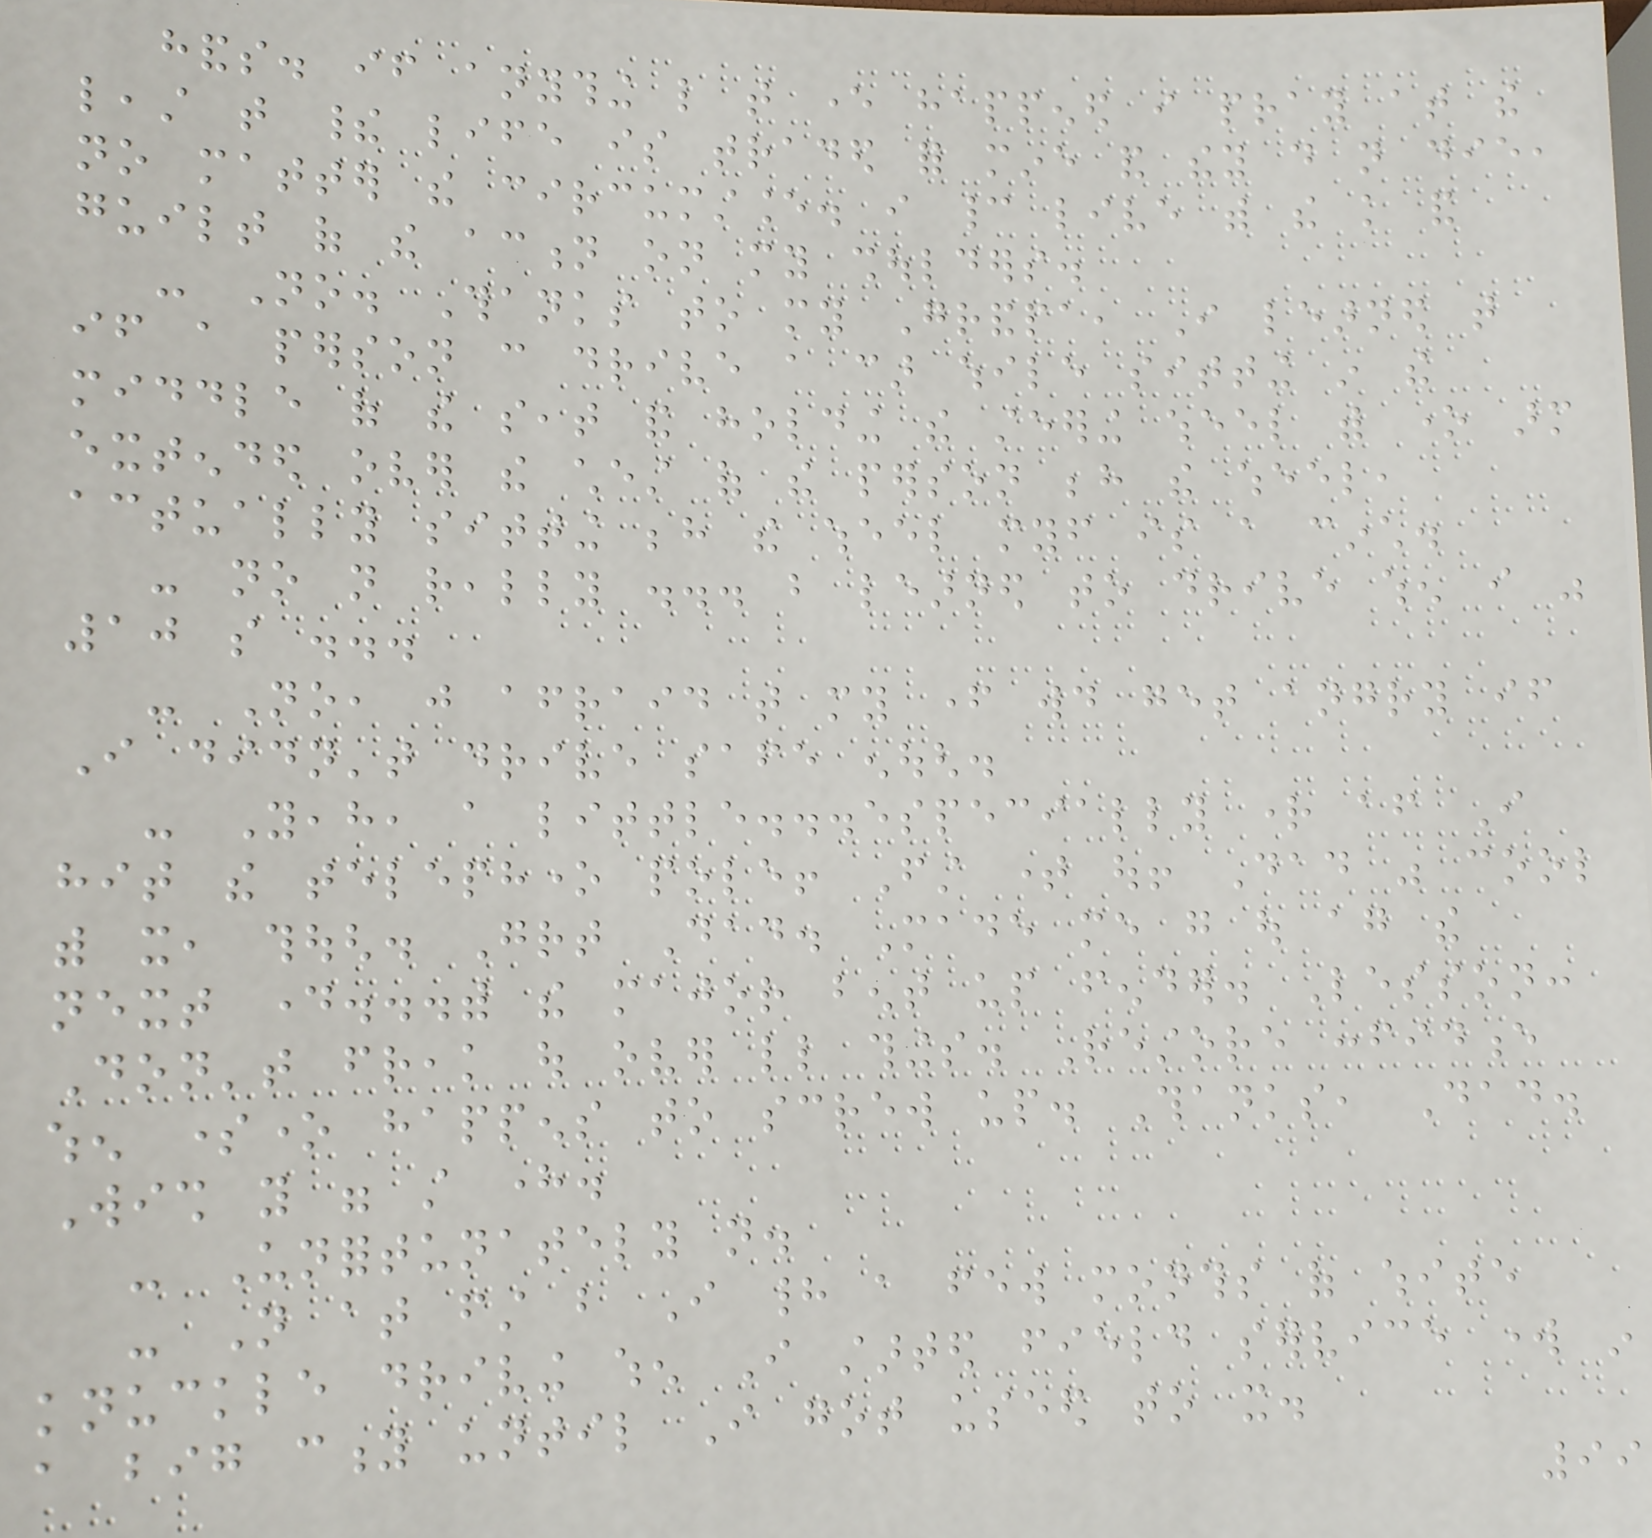hands. if anything like that ever happened i pray at the
least that their life is traded for mine and they do not die,
no matter the circumstance. i cannot live with the knowledge and
guilt of the action on my shoulders.
- No. Thanks to my Grandpa, I learned that
if a person can drive a car while sitting in the
middle of the seat and holding the steering wheel with one arm
extended over the chest of the person behind the wheel,
actually sitting behind the wheel myself is a cinch.
- no not really ... but learned to drive when i was
10 so ...
- No, just afraid that my father would get angry if
I didn't drive safe enough.
- Yeah, a little...especially right after I
hit the telephone pole! First time out! Dad was cool
with it, though. Great Dad. Made me go out again the
next day...with the major bent up fender. Lesson:
Don't freak out over little things. Restore confidence
when someone happens to screw up. Thanks, Dad.
Wish you were still here.
- Unfortunately not.
- Not at first but I had a few months of white
knuckle driving when I started field service work in
a big city until I got useed to it.
99
